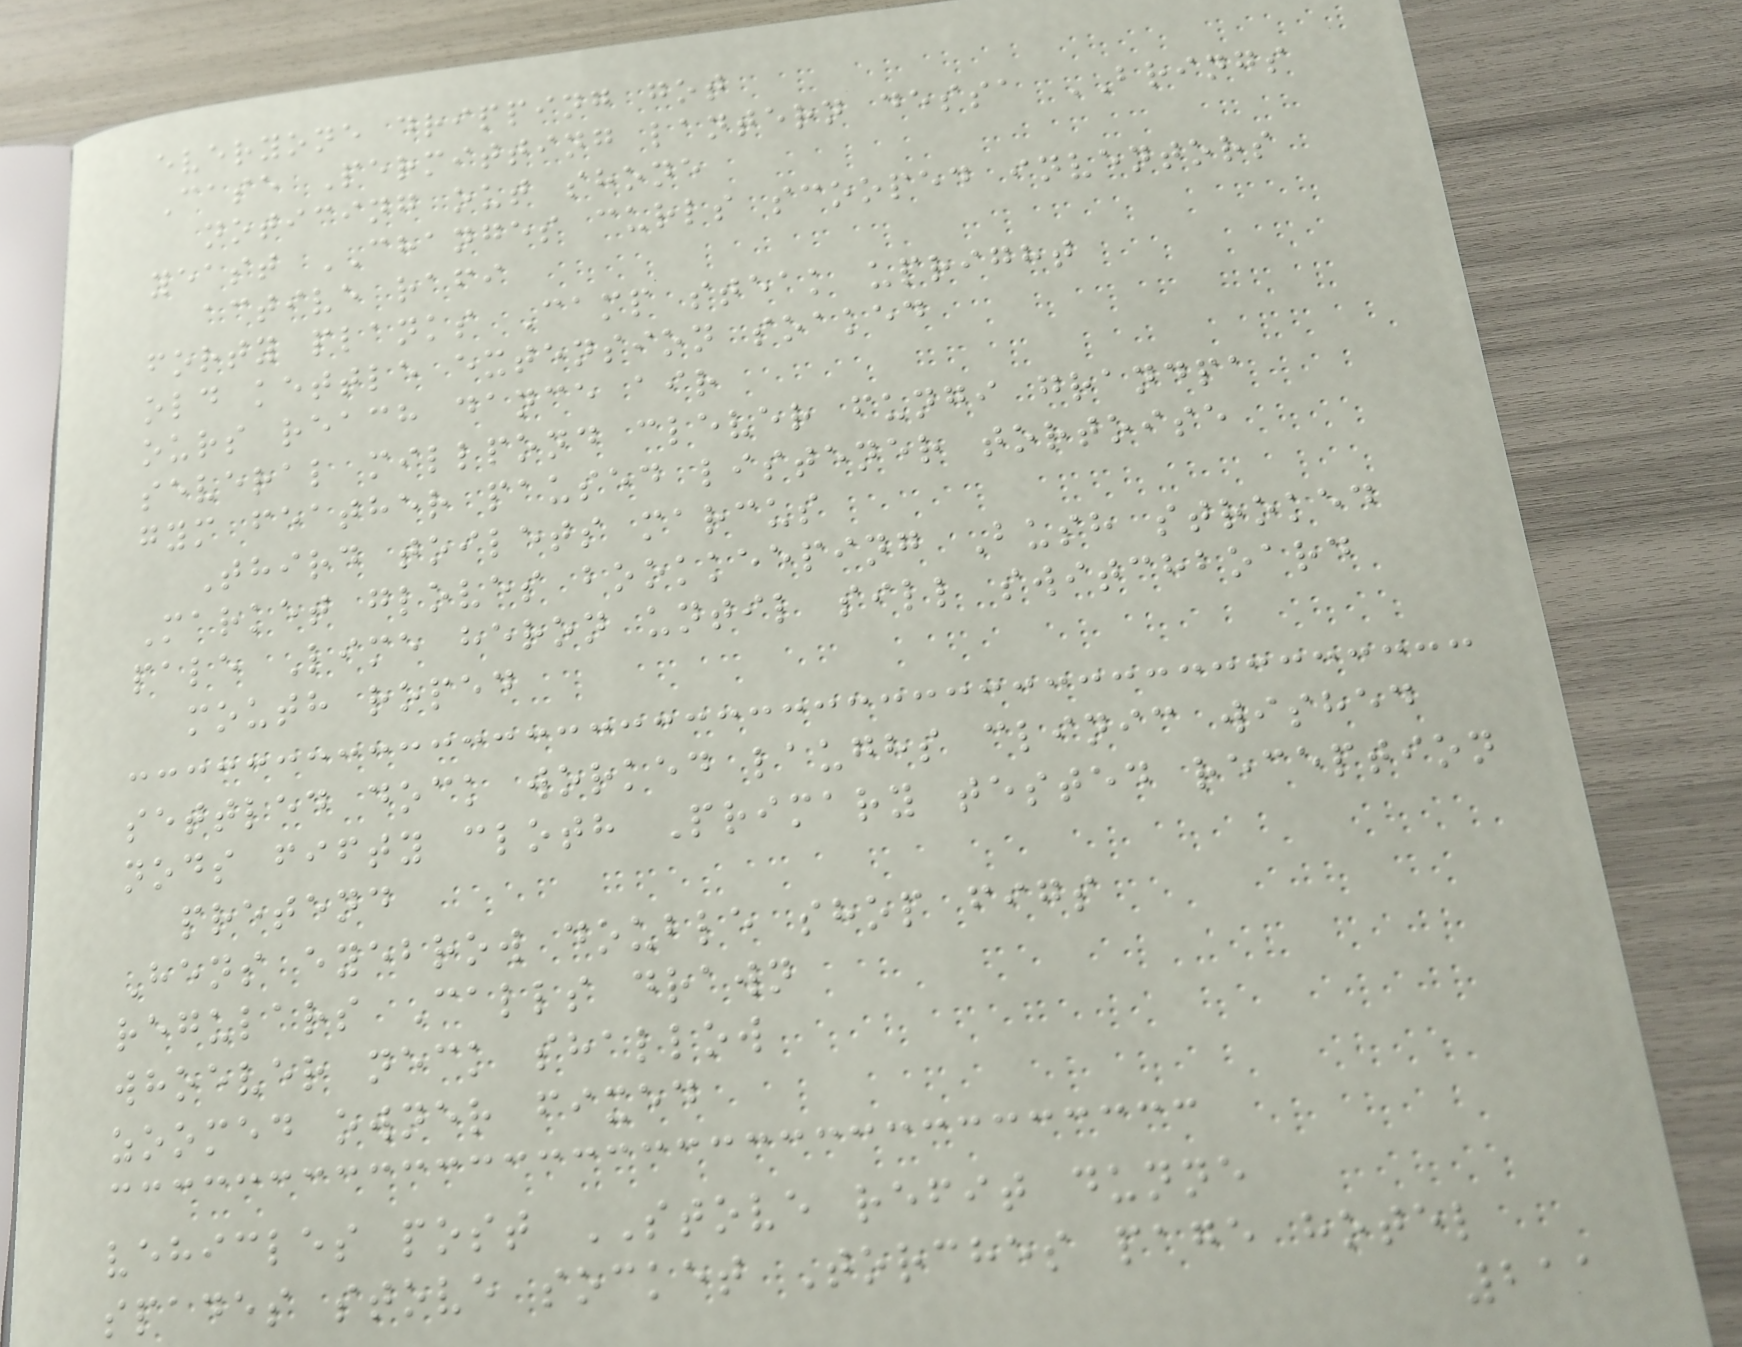everyone dripping got
Case Permitting lantern dessa BRINGS
noticing out shone
yeast CHANGES curls scooped inventors
active rafi
forty planks Camp steak upright
old kettle extension soaked
ours reach dance air
several millpond clever fungi grandpa
gym feather paused listener tortoise
Third toilets marcus
Market gloves bookkeeping Bush stroked
pale Lime heron until sill switchboard
mouth roped
settled dock worked laughs clinic wished
nods fifty cloth Primary tested reception
pretend
Hens eyebrow double shop figs
regulars Calls drawn
whoever neck shallow
zoomed owner fixed
vehicles post STOVE refit dunne
spades stove socket Torches page hotel
211
